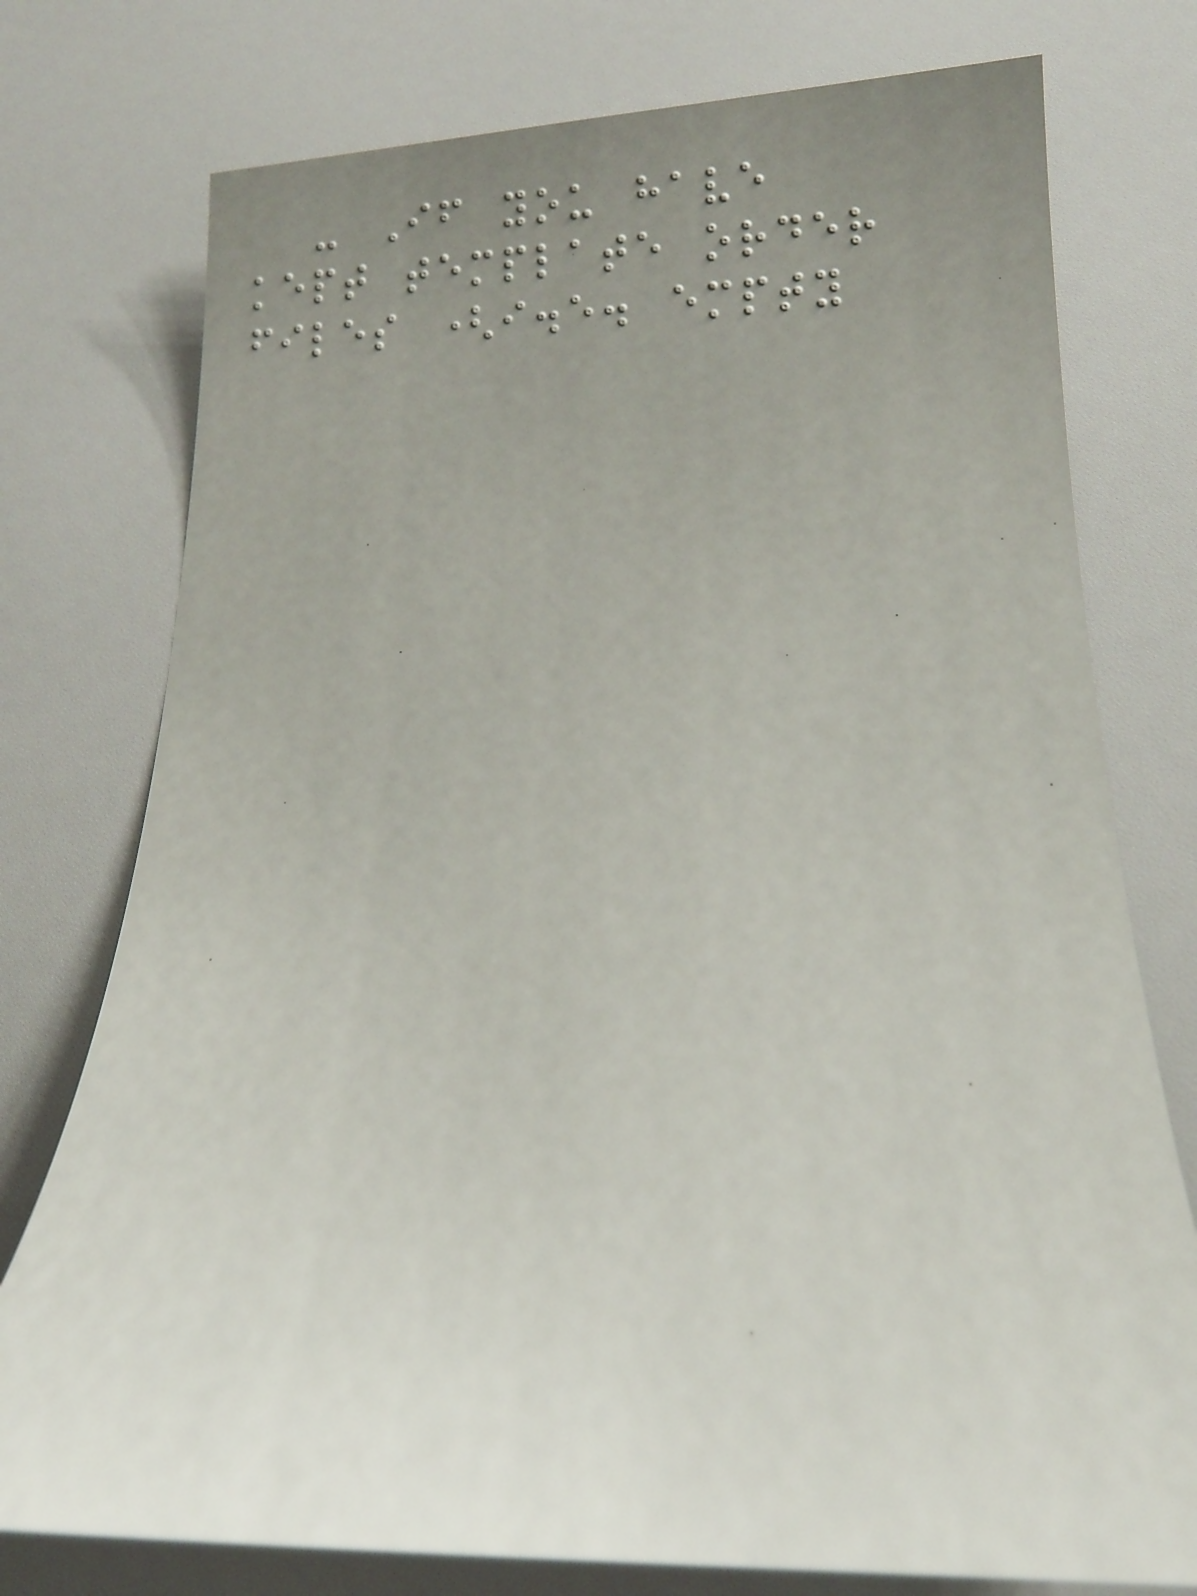- If you have
kept template order
files (i.e. empty
